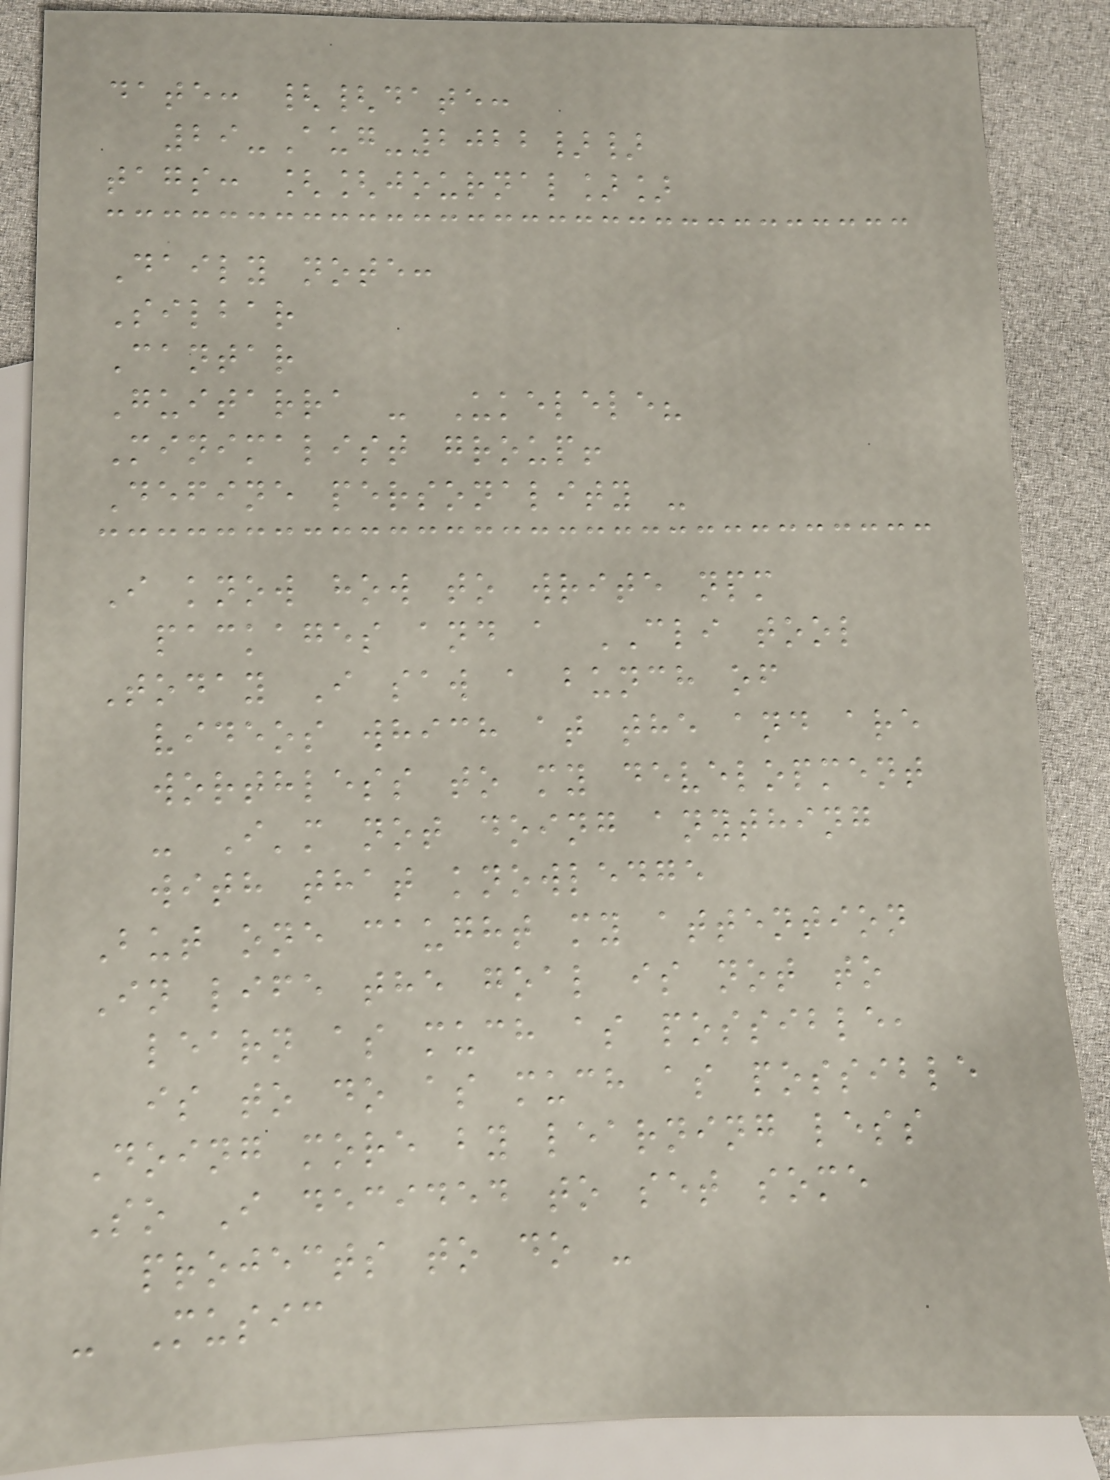date: {{date:
29-Aug-2022}}
tags: [[journal]]
Daily note:
Silbar
Cantar
Guitarra - Ukelele?
Minimalist group!
Define personality -
I know how to write npm
packages and a CLI tool
Today I saw a bunch of
videos which at the and are
worthless to my development
- I'm not doing anything
with that knowledge
But one caught my attention
In life the goal is not to
learn as much as possible,
is to do as much as possible
Doing more by learning less
So I decided to set some
projects to do -
- Music
